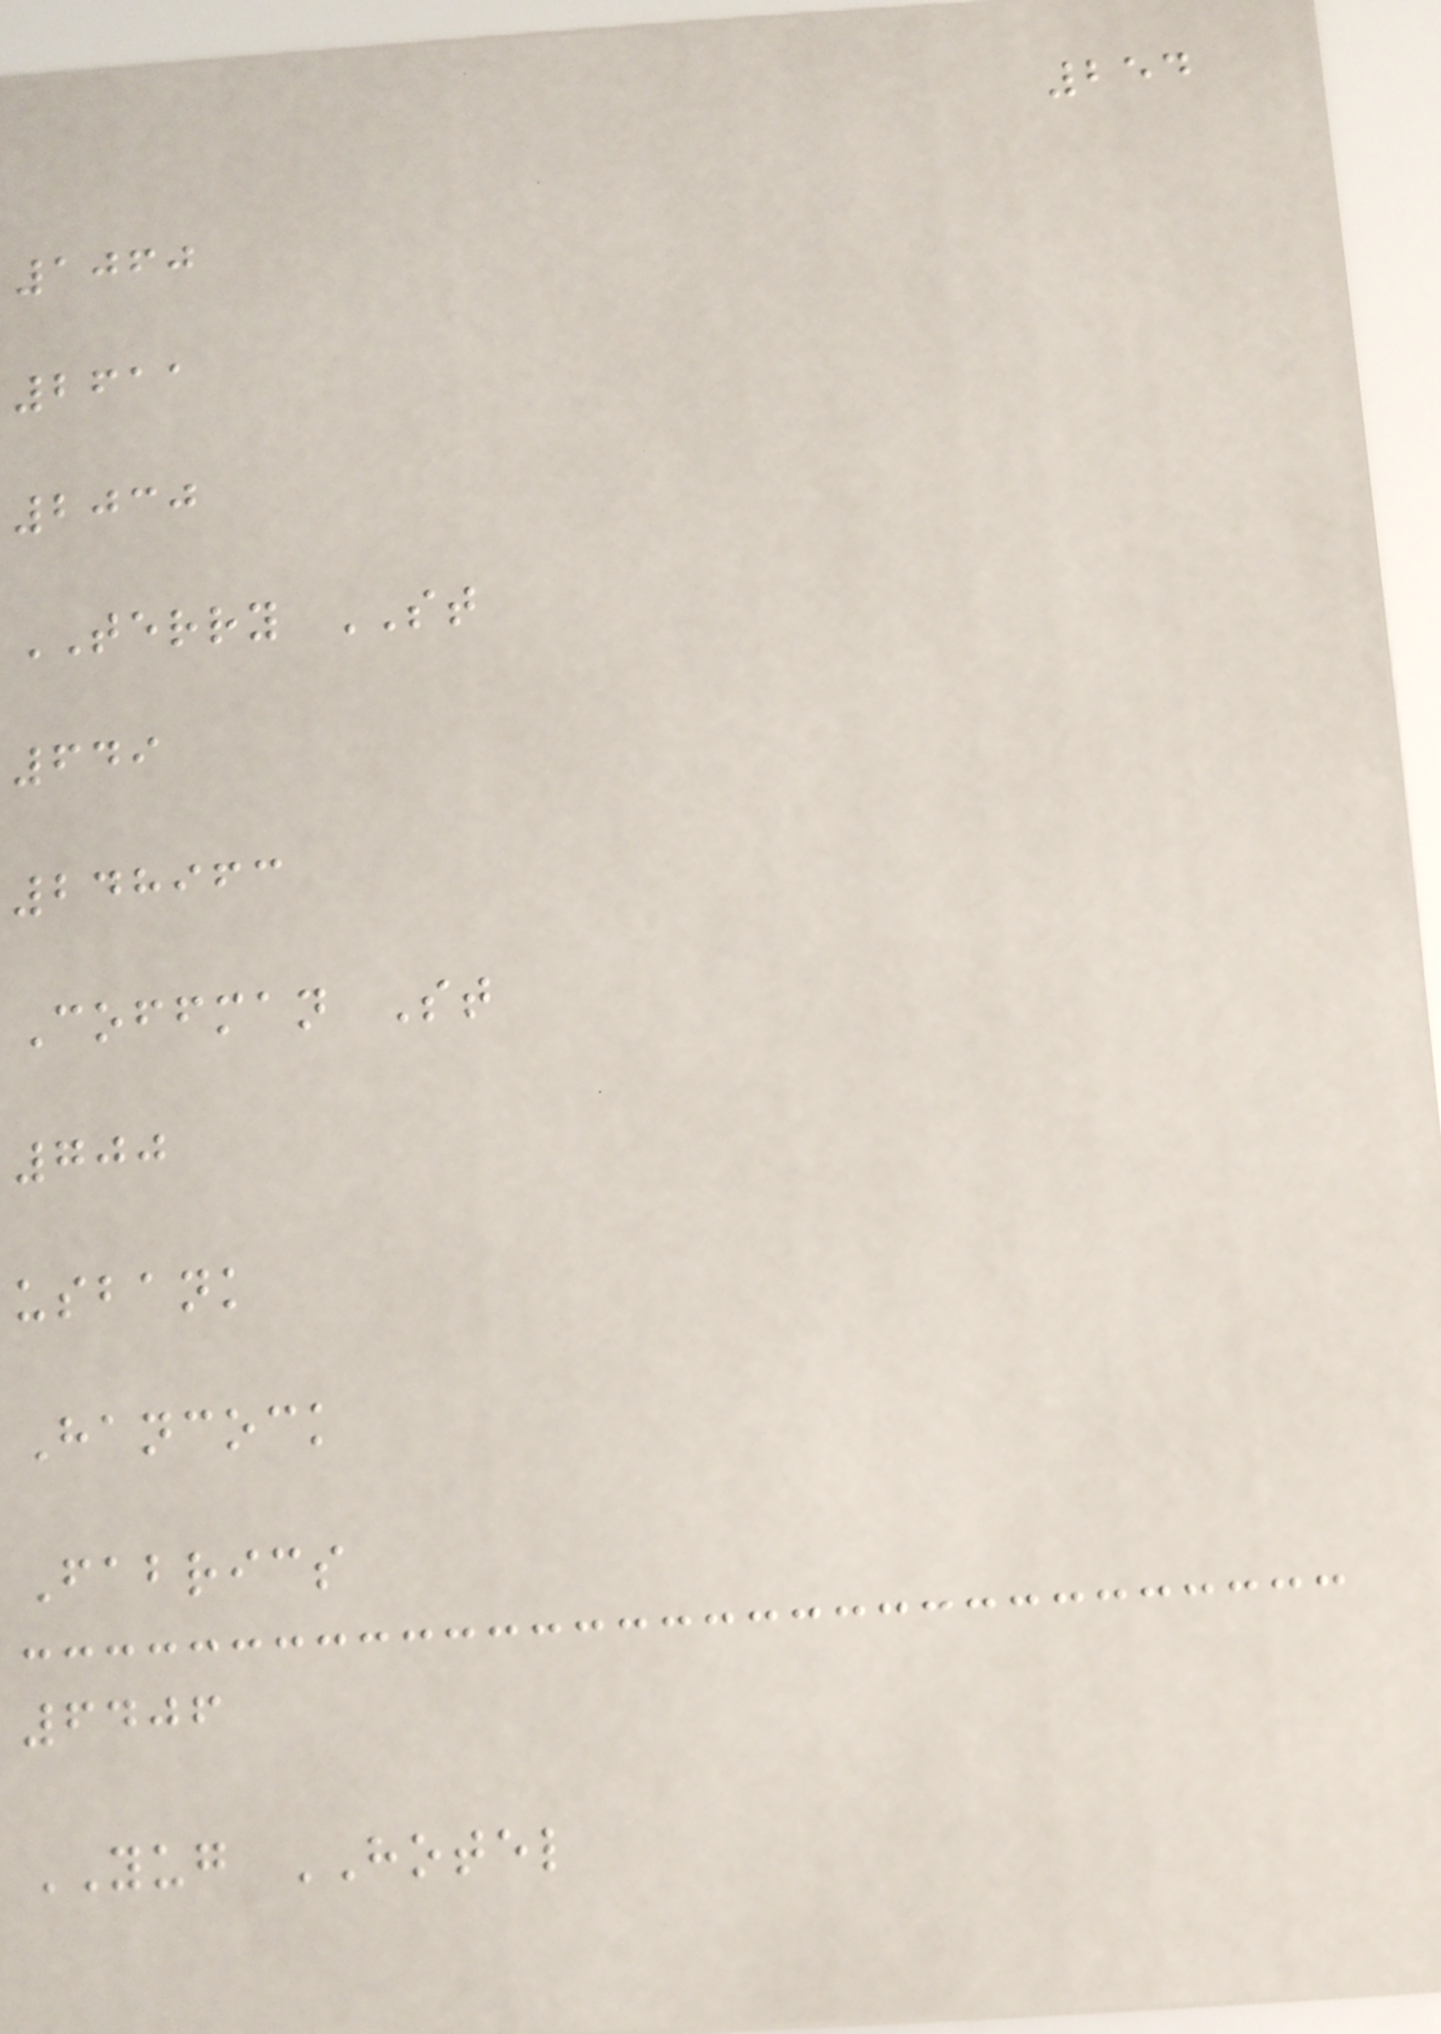254
1060
2611
2030
TERRY ST
649
248963
Coffman St
700
usbank
Hancock
Fabrics
6406
YUG HOTEL
